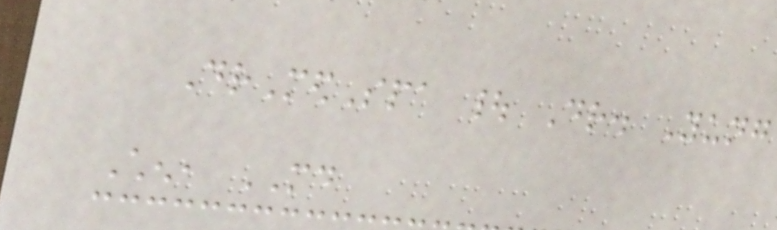DrMedSpa | Dr. Yung
Chen, MD
